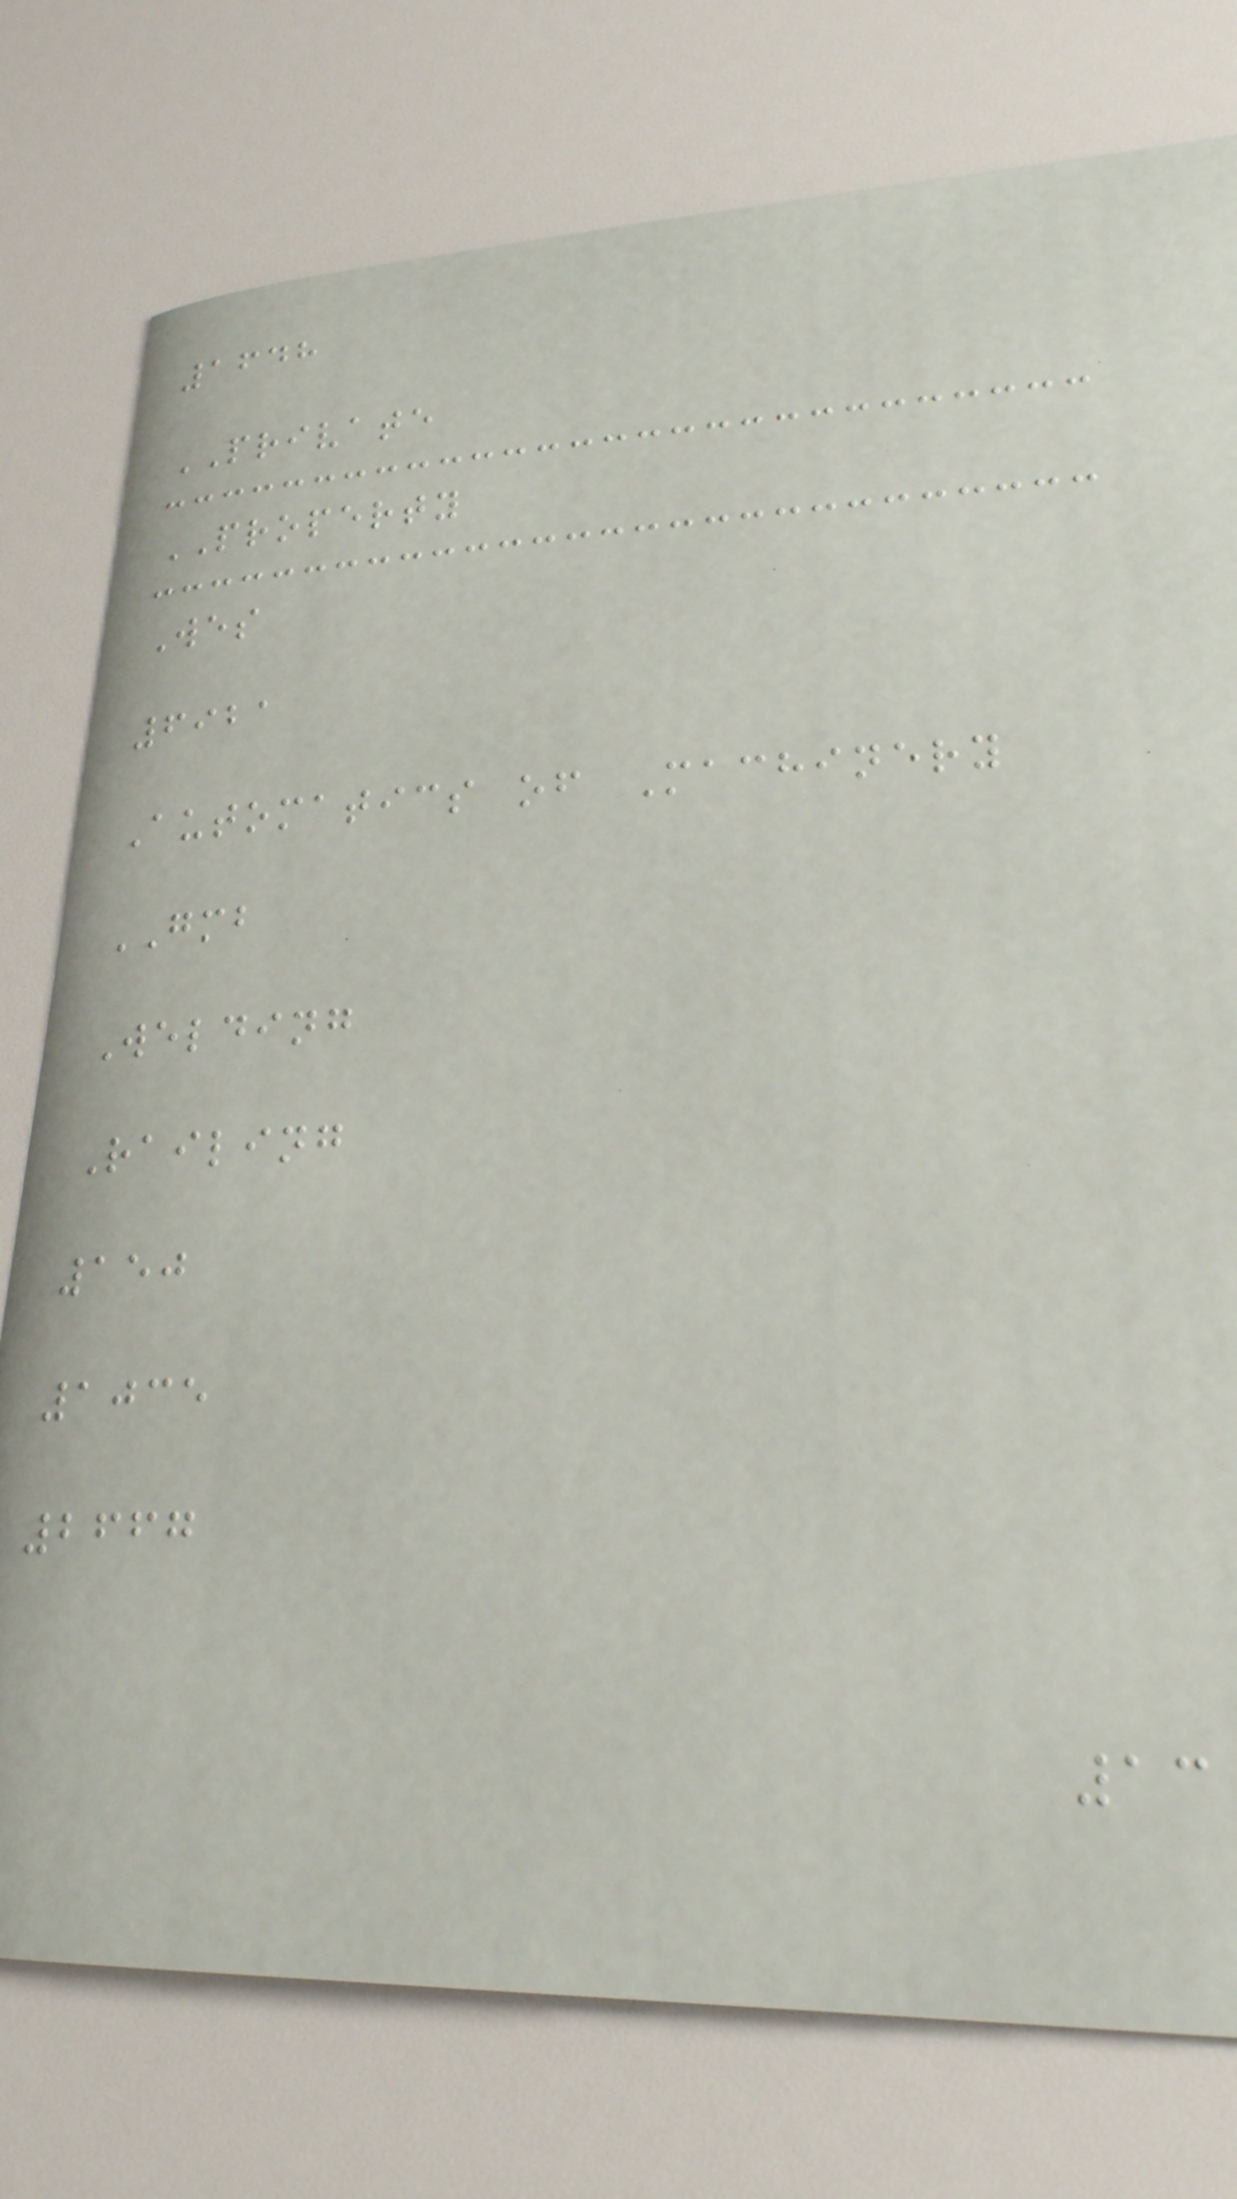1648
PRIVATE
PROPERTY
Wes
6921
Automatics of Machinery
GMB
Welding
Railing
150
1035
2667
13
